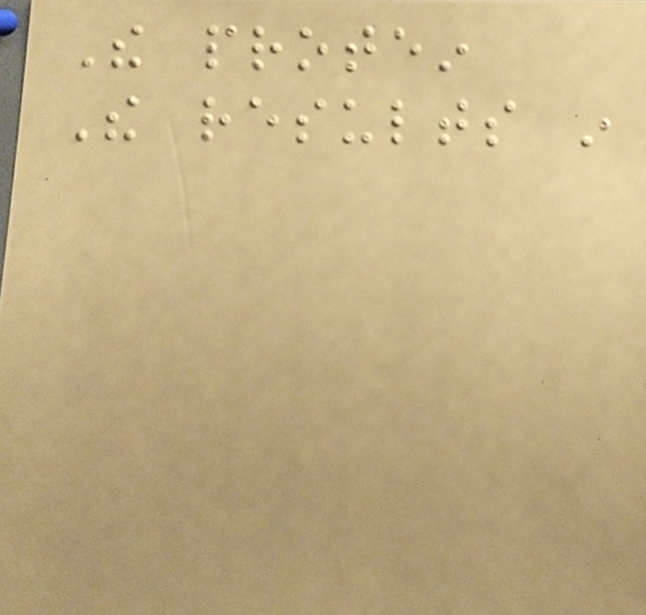The protein
The results in
